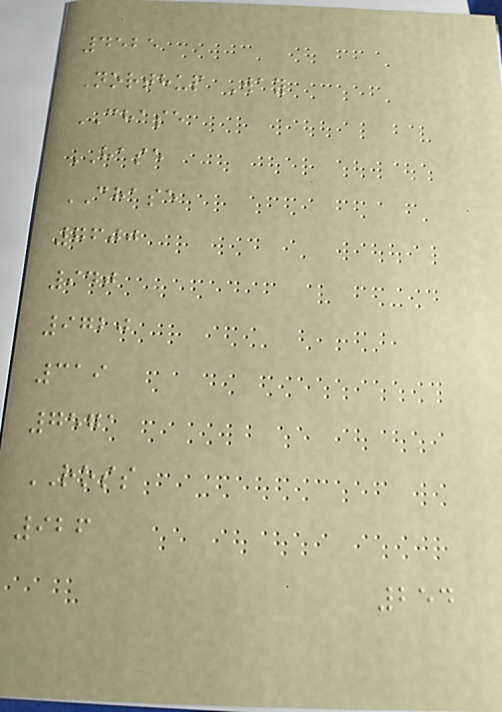4525
Northup Way
CHASE
HASE
CHASE
7600
940
9720
319
7571
ROSS
926
254
